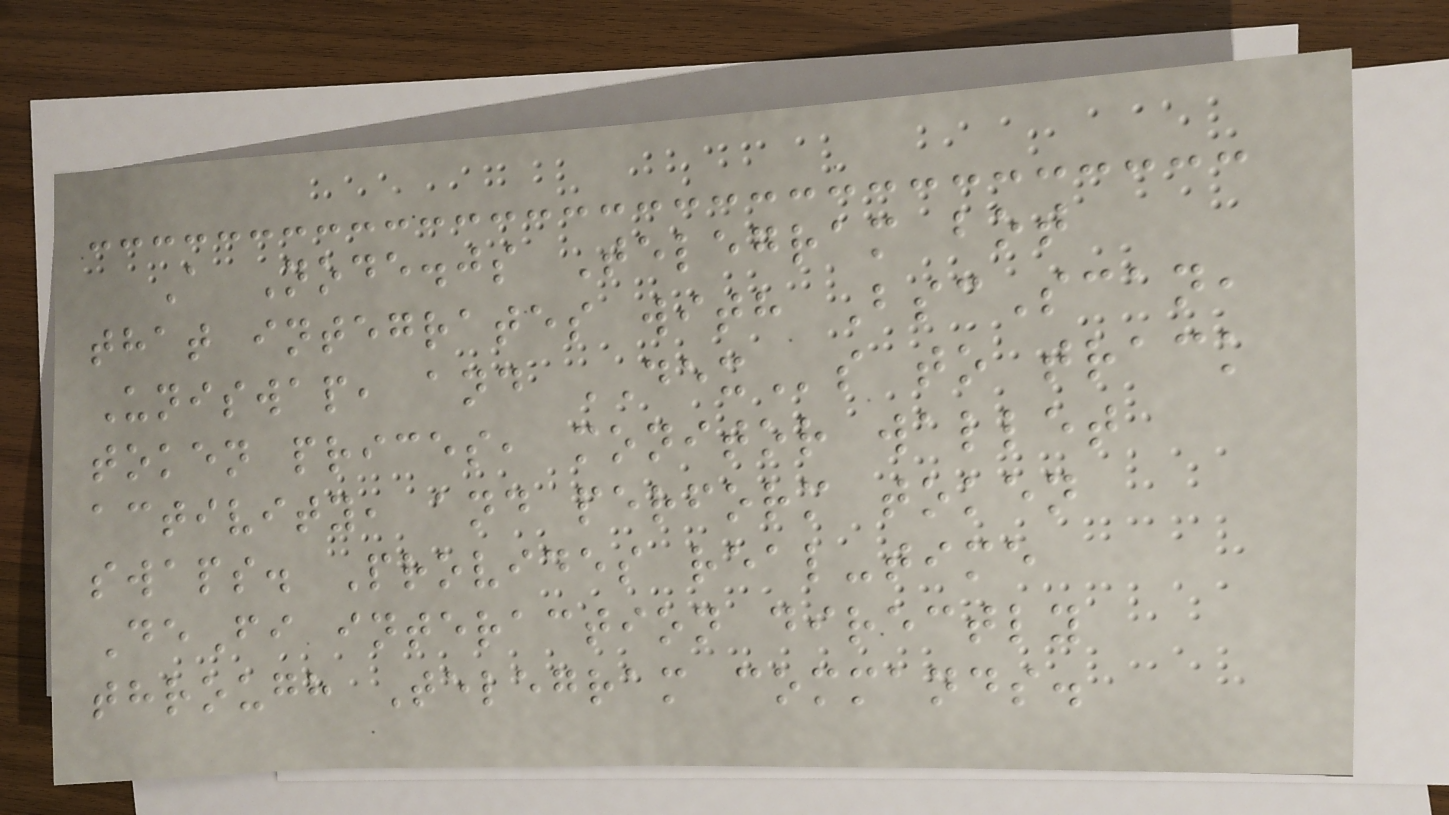A Node.js Telegram bot
that integrates with BscScan,
Uniswap, and DEXs to track
token prices, monitor wallet
activity, and perform token
swaps. Provides real-time
DeFi interaction directly
through Telegram commands.
